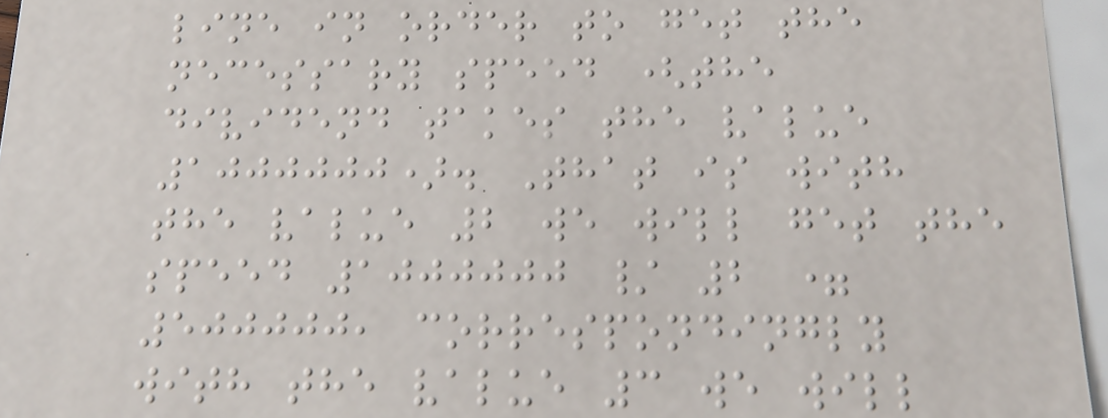line in order to get the
necessary speed (the
dividend takes the value
1000000). That is with
the value 2 we will get the
speed 1000000 / 2 =
500000, correspondingly
with the value 3 we will
